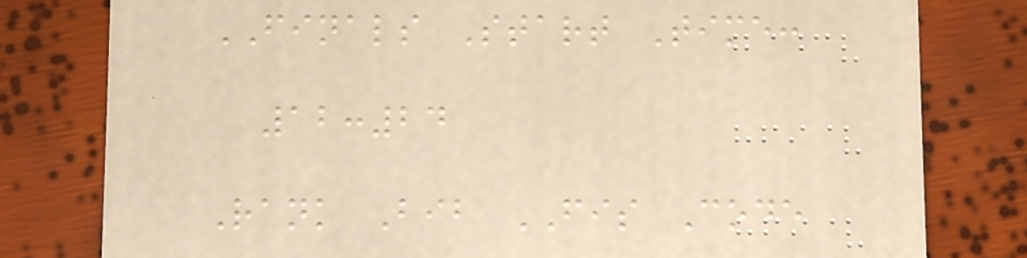FINALS Start Time:
12:24
Rank Bib FIS Code
